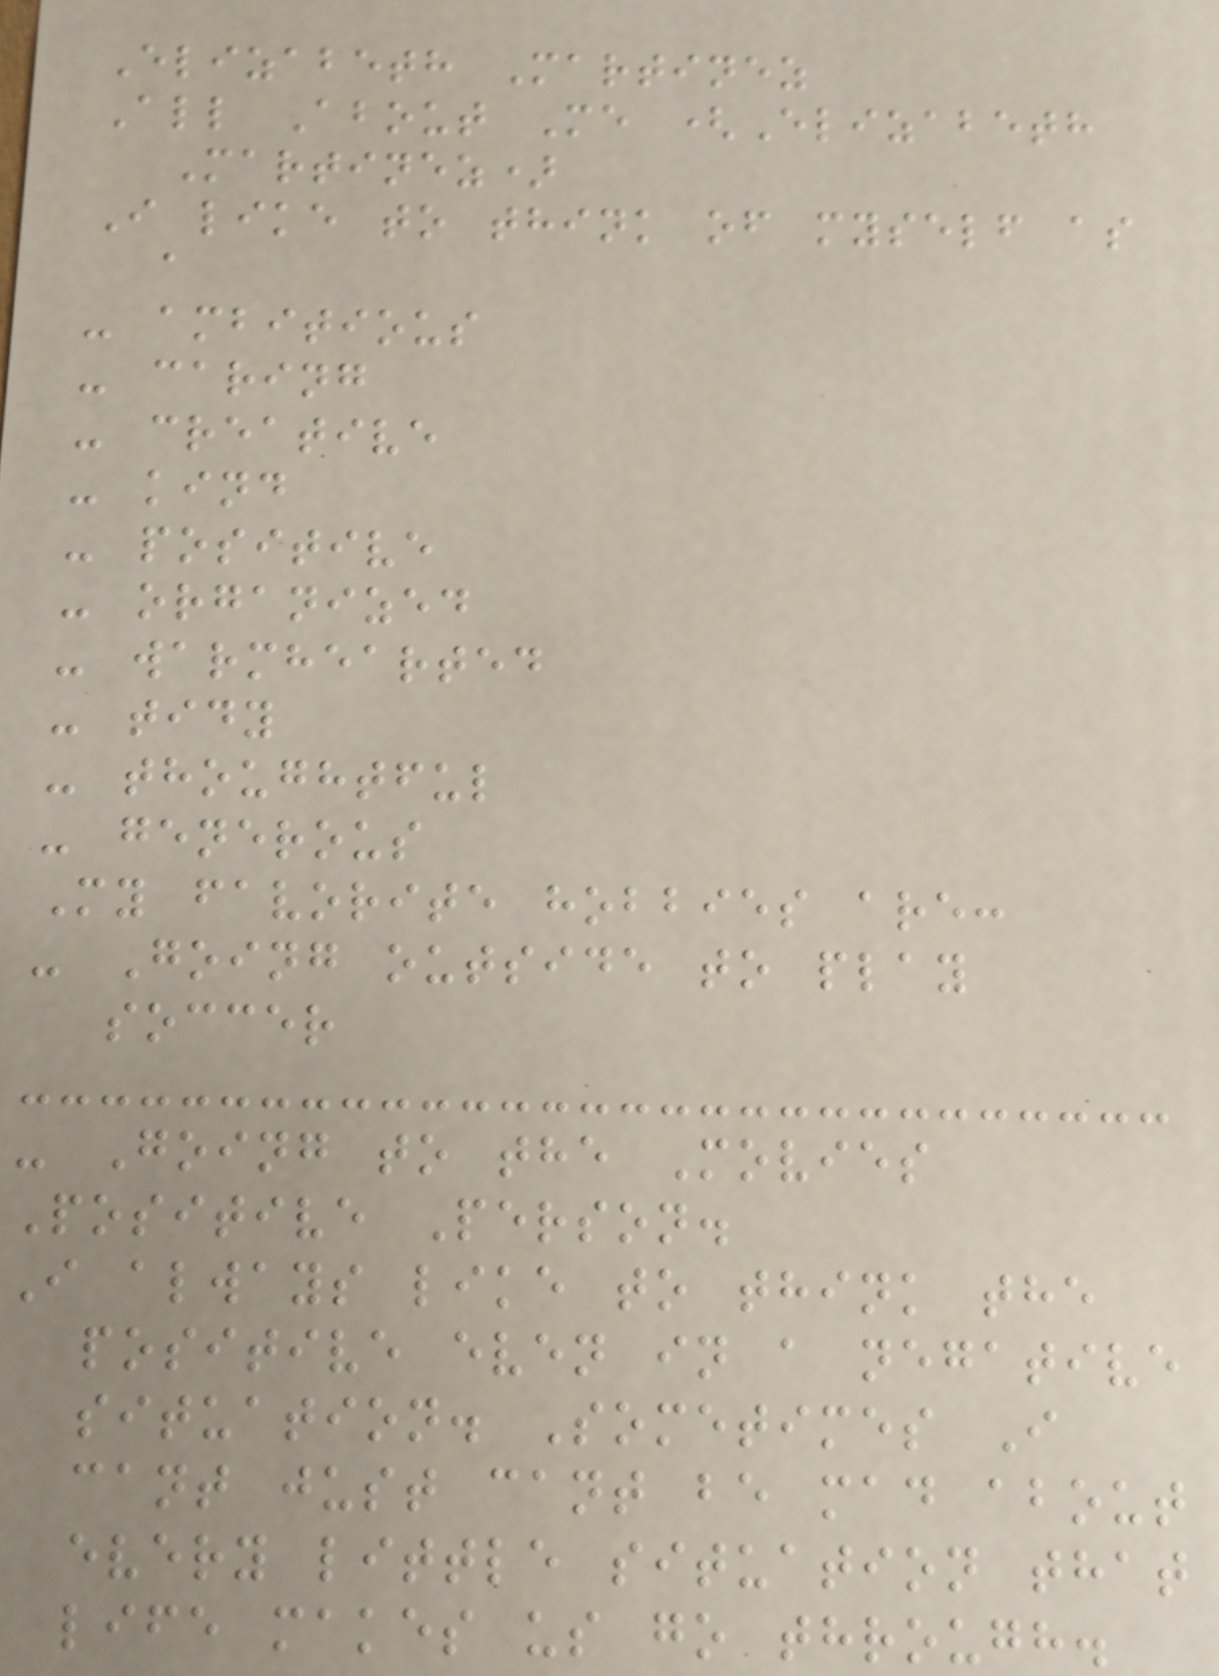Elizabeth Martinez
All About Me (Elizabeth
Martinez)
I like to think of myself as
a
- ambitious
- caring
- creative
- kind
- positive
- organized
- warmhearted
- tidy
- thoughtful
- generous
My favorite hobbies are:
- Going outside to play
soccer
- Going to the Movies
Positive Person.
I always like to think the
positive even in a negative
situation. Sometimes I
cant just cant be mad about
every little situation that
life makes us go through.
